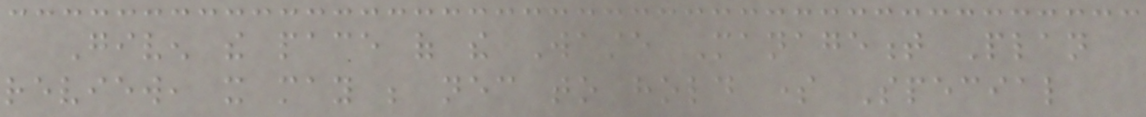Given the pace of the Waste Management Plan
review, it may be necessary to hold some Special
